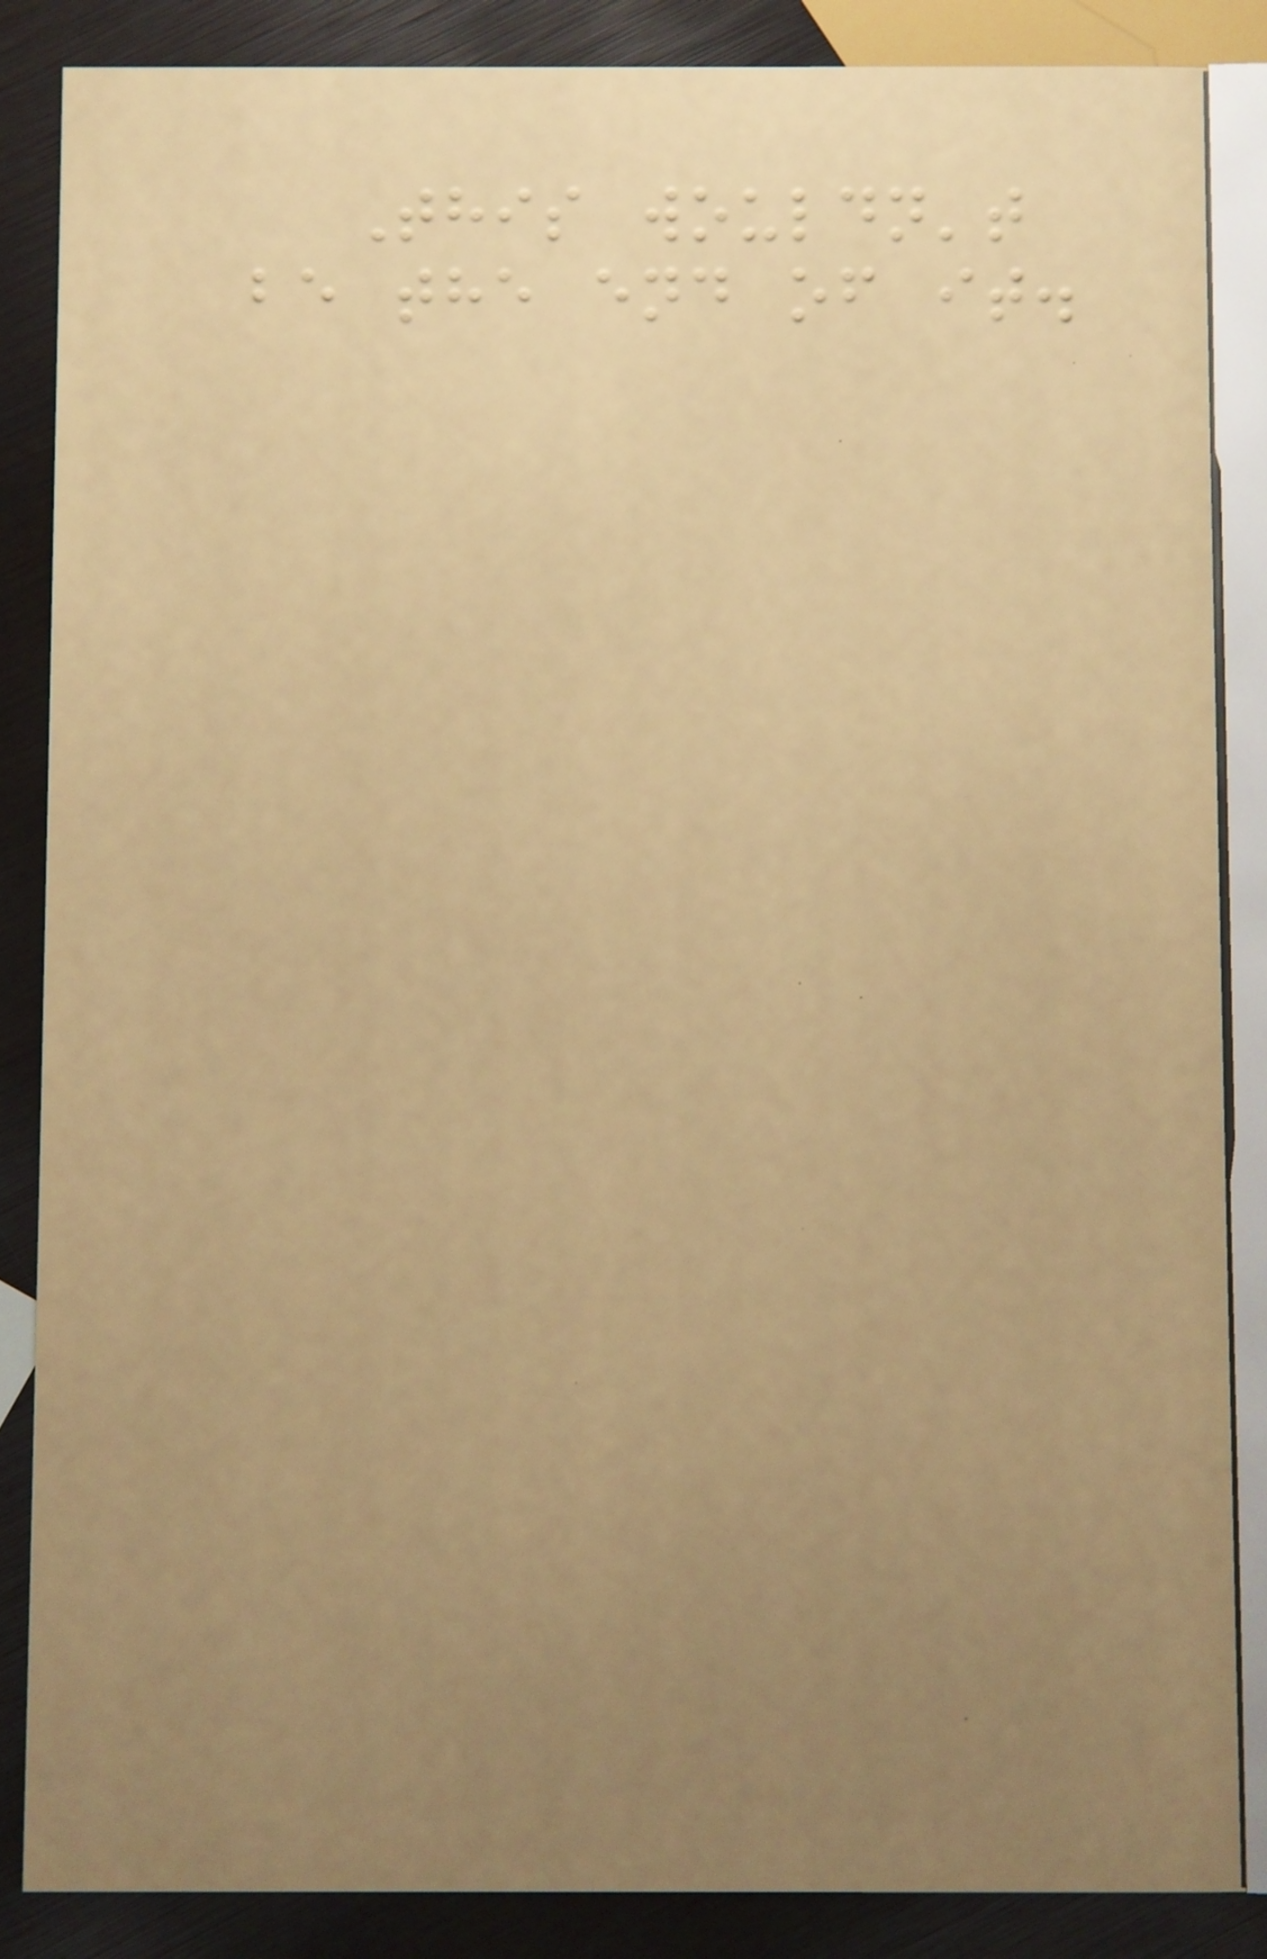This wouldn't
be the end of it.
